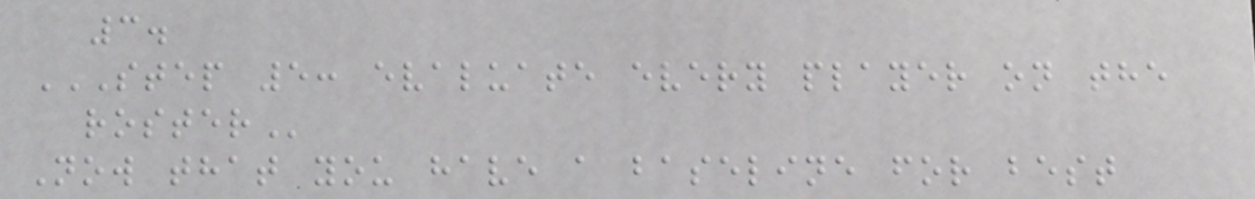3.
STEP 5: EVALUATE EVERY PLAYER ON THE
ROSTER
Now that you have a baseline for best
